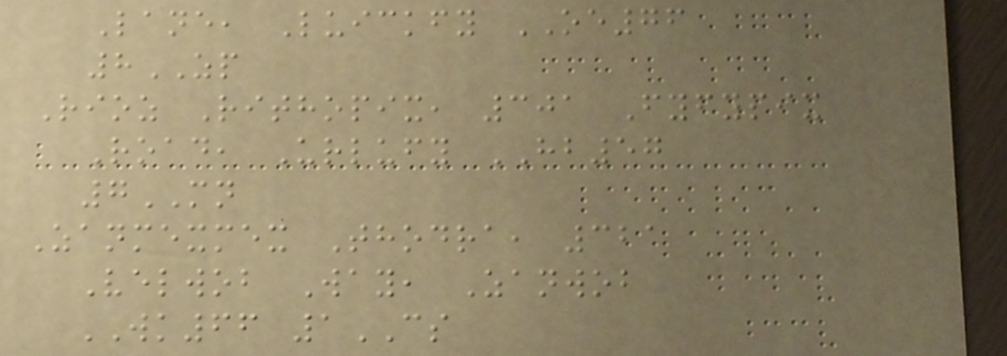Lane, Luickfy OE76
8ZP
Rioz Rithopix, 301 Fyfypix
Road, Urlufy HB57
7MN
Zanmexmex Thodra, 321
Velwob Way, Zanwob
WK66 1CS
